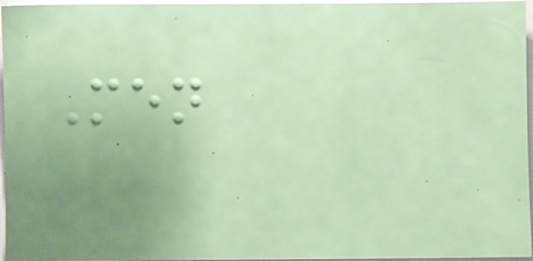Men
